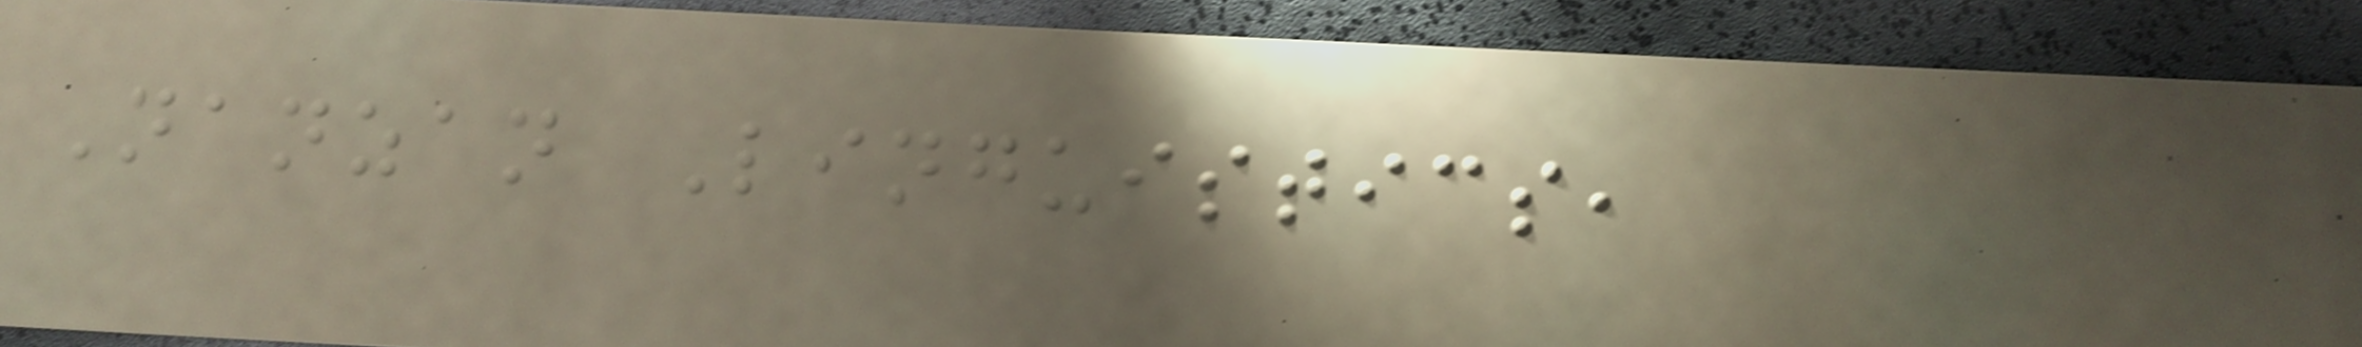Nanzan Linguistics,
